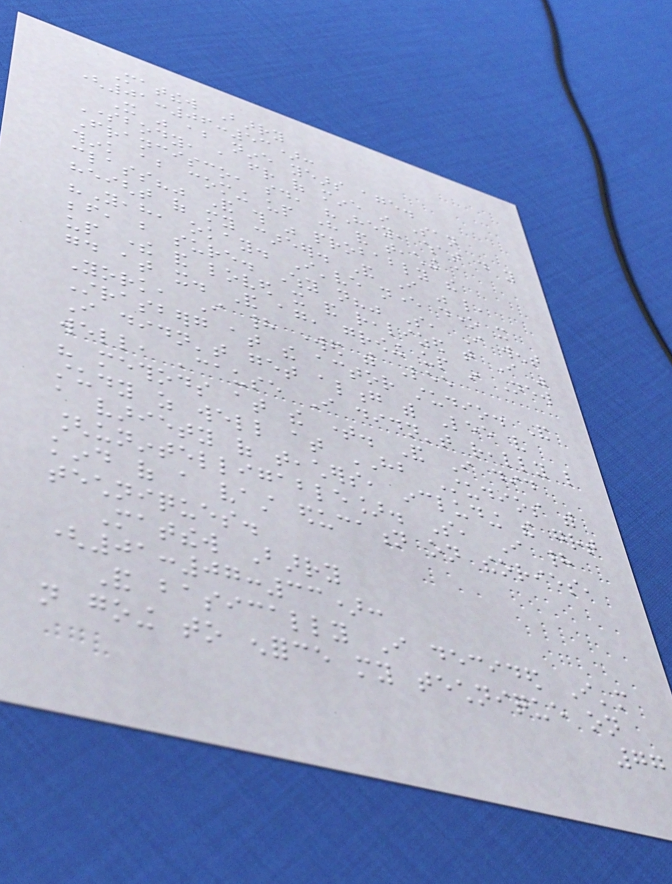Matthew Barry
(01:06:53):
It was about nine years age.
Somebody, a friend of mine in San
Francisco, said, "Hey, what do you
think about coming up here and teaching a
class?" And this was probably the
height of my career. And I was like,
"Yeah, okay. I've never done it
before, but sure. Why not?" So, I went
up there and loved it and realized that I was
good at it. And again, growing up in New
York, I had worked with Lee
Strasberg at the actor studio. And
I didn't get along with Lee very
well, 'cause I didn't really like
his methods at the time. And I did
study as well at HB Studios with
a variety of teachers, including the great
[unintelligable]. So, I had
kind of a vast education on theories,
techniques.
Matthew Barry
(01:07:33):
And basically I decided I'm
not going to enforce my technique on
77
